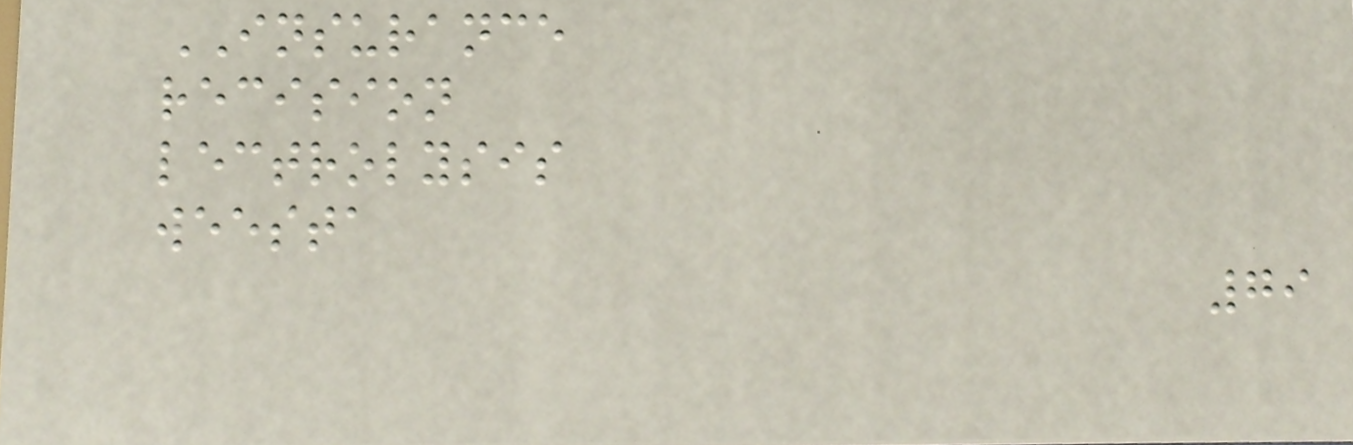INSURANCE
recision
lectrolysis
weesta
79
